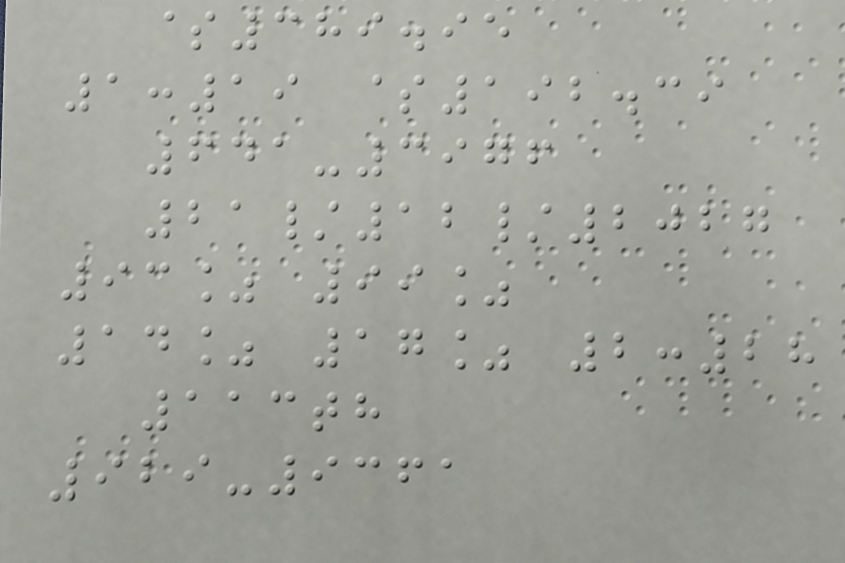$389.95
1:19 $192.39
641-3976
21/12/2027
93% 99%
14% 17% 2:28
113th
929-9361
